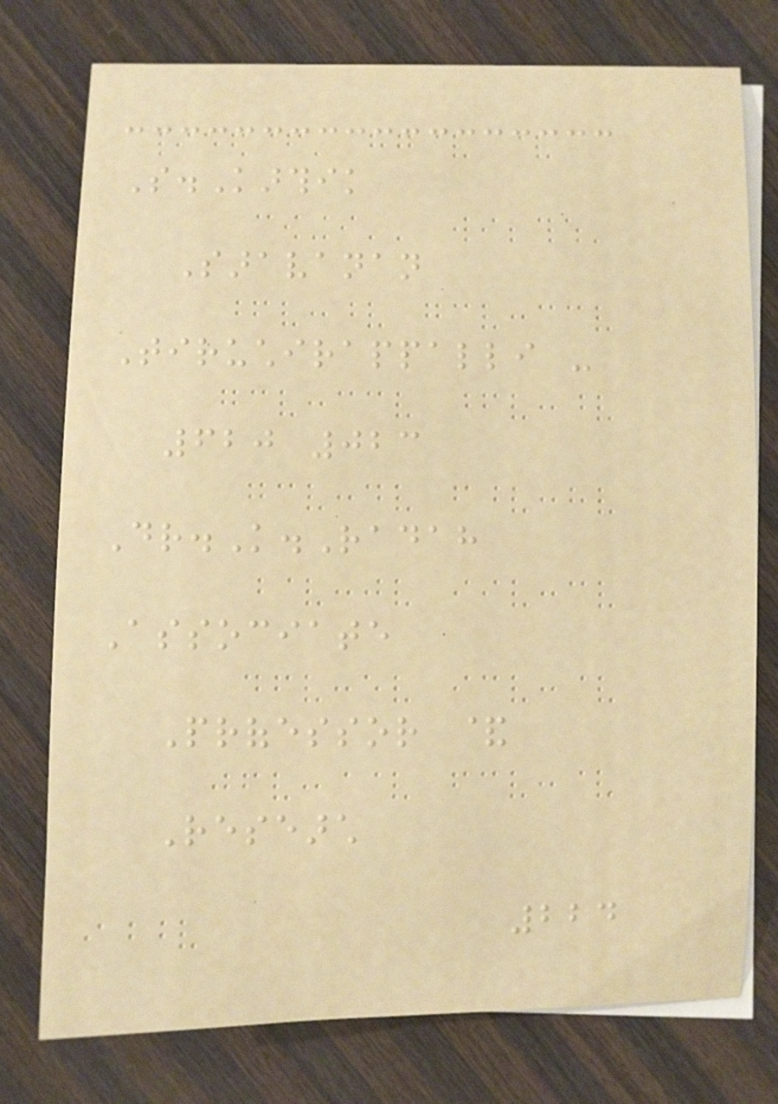S.Karthik
Saravanan
Tiruchirappalli -
620 023
Dr.K.Radah
Associate
Professor &
Research
224
